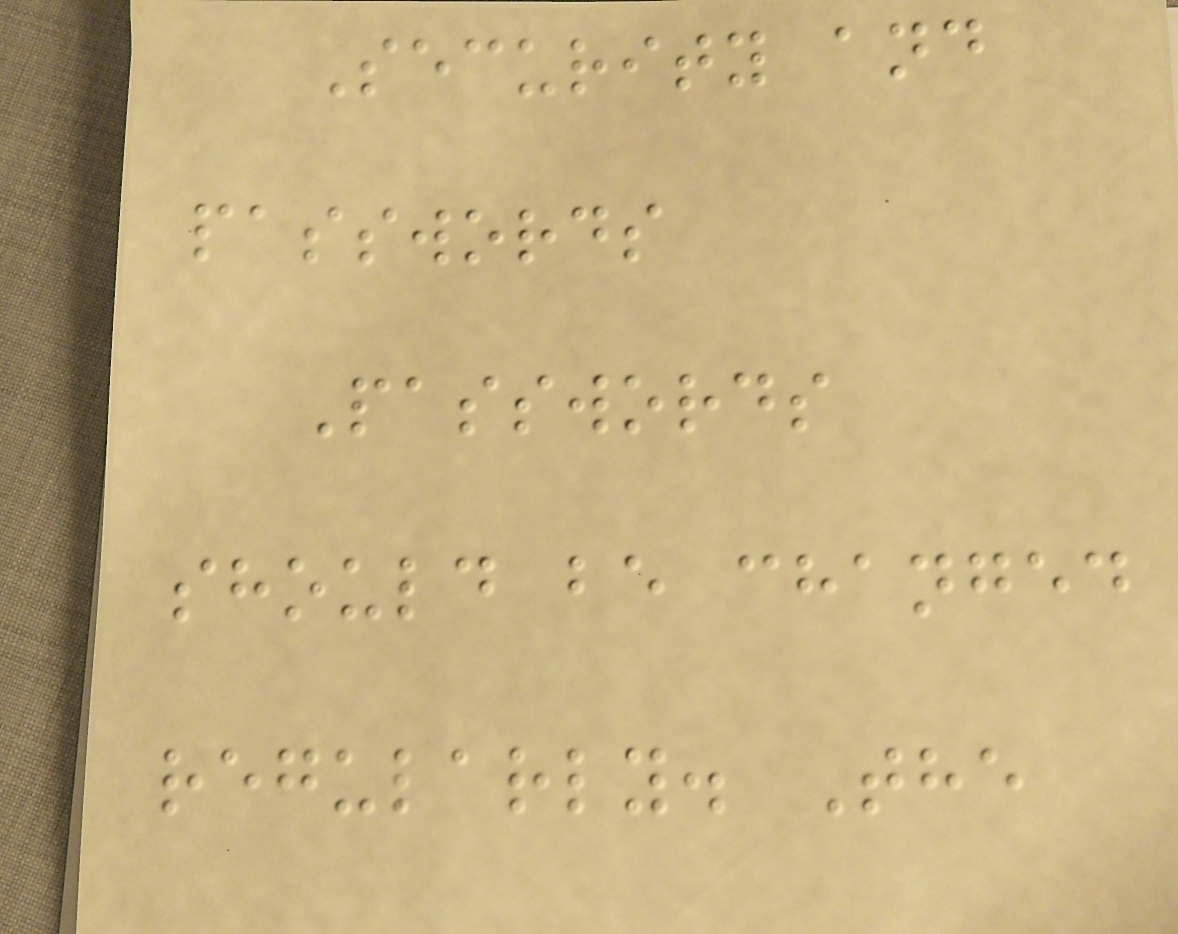Security and
passwords
Passwords
should be changed
regularly. The
